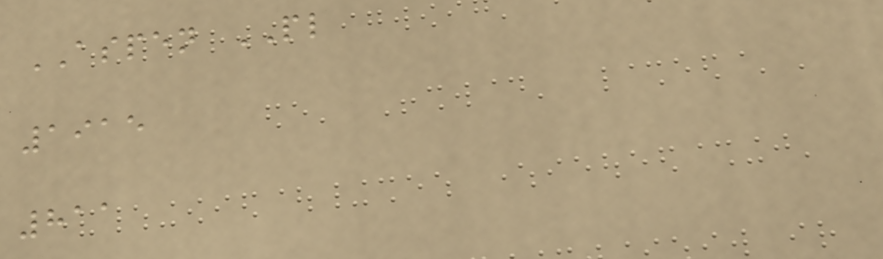ASPEN PL
1915
811
